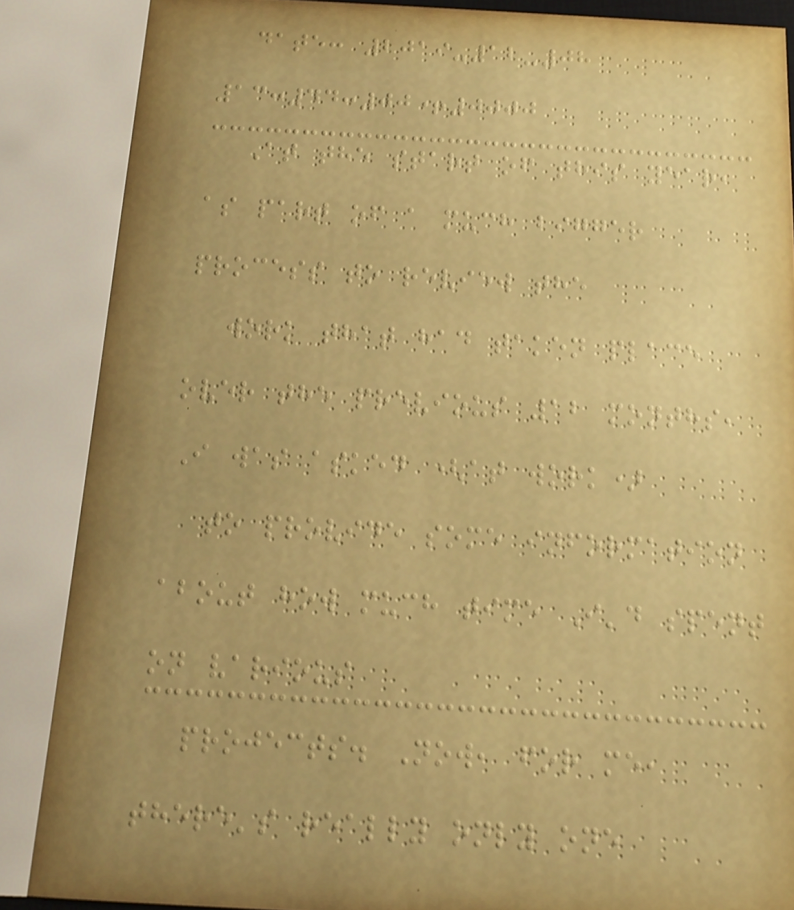date: 2019-12-08
13:44:00+0000
At the start of this year,
as part of a much bigger
process to review the
work that had taken place
over the previous 12 months,
I was asked (at work)
to provide some information
about how much time I'd spent
on various
projects. Now, for me,
there's really only one
